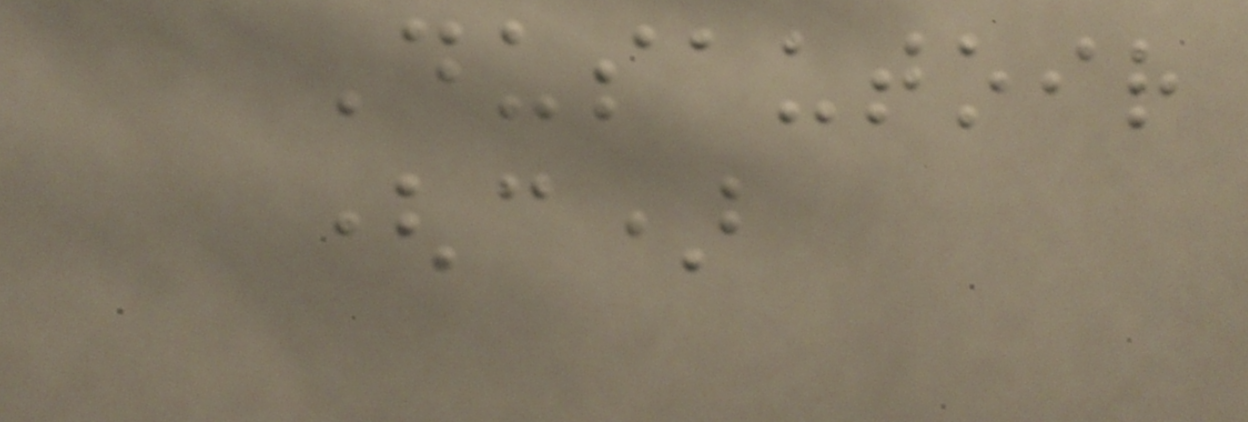Dusautoir
(c)
